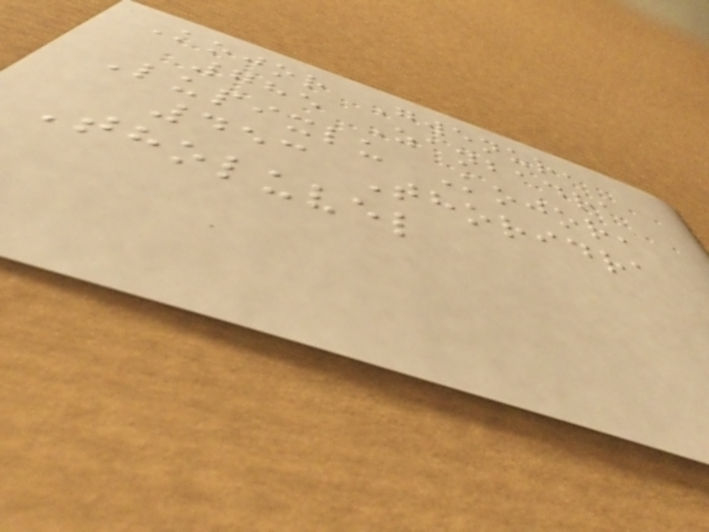Kojor Gwenur,
785 Zanbadra
Lupixlu Kojor,
453 Thoridra
Tholuvel
